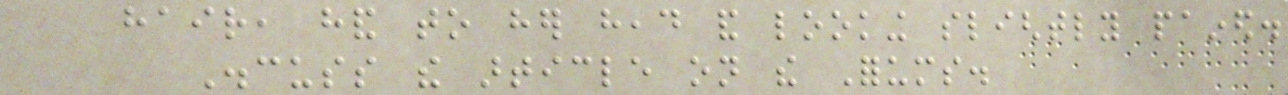hair, hand to her head and looking slightly pained.
Discuss the article on the Forums.
